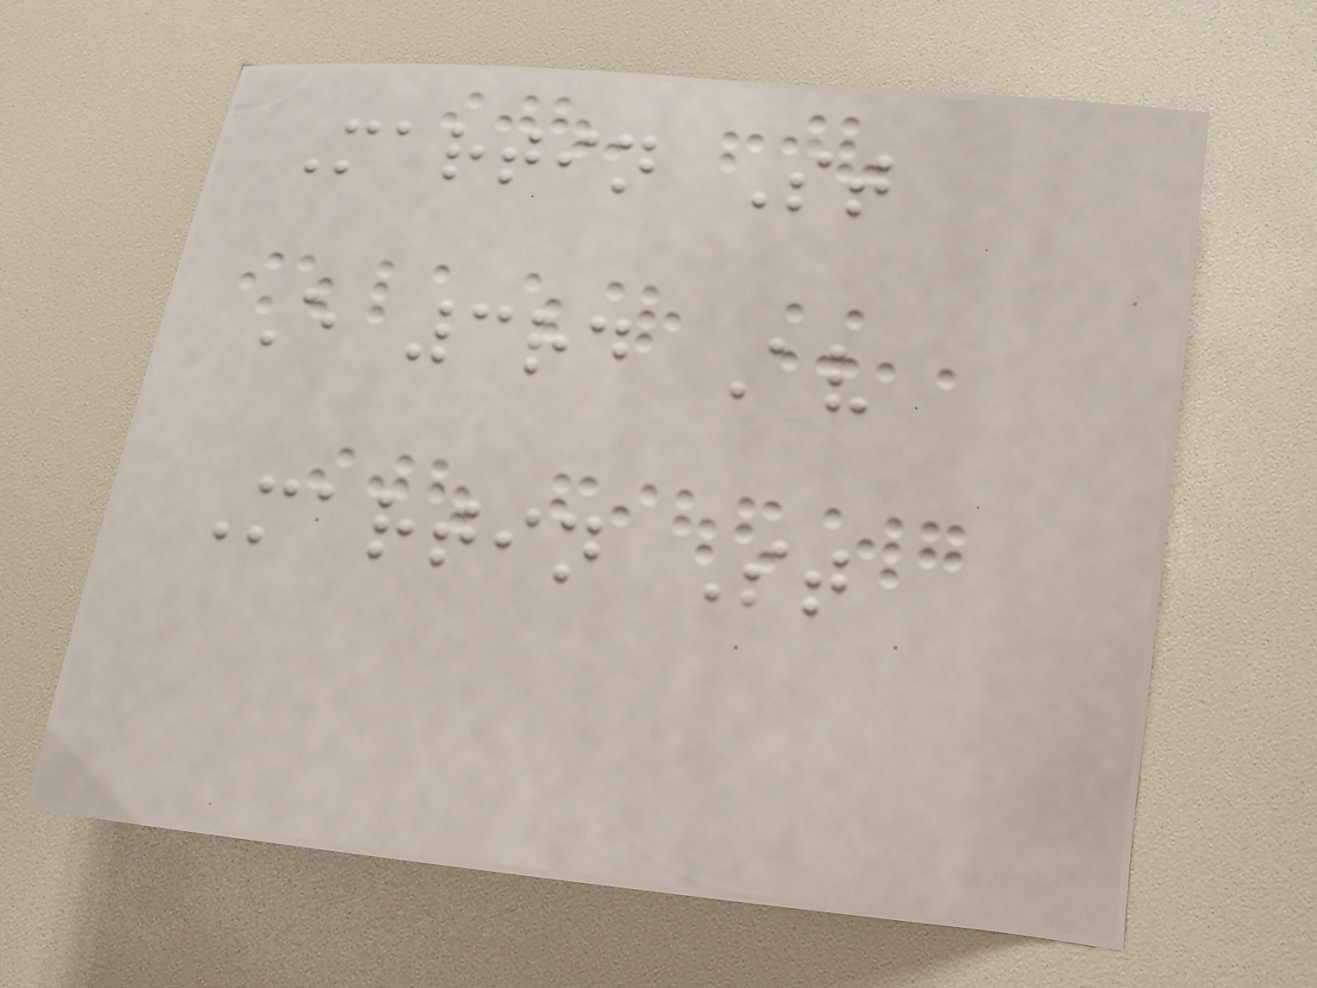Martin St
E 3rd Av
Martin St
